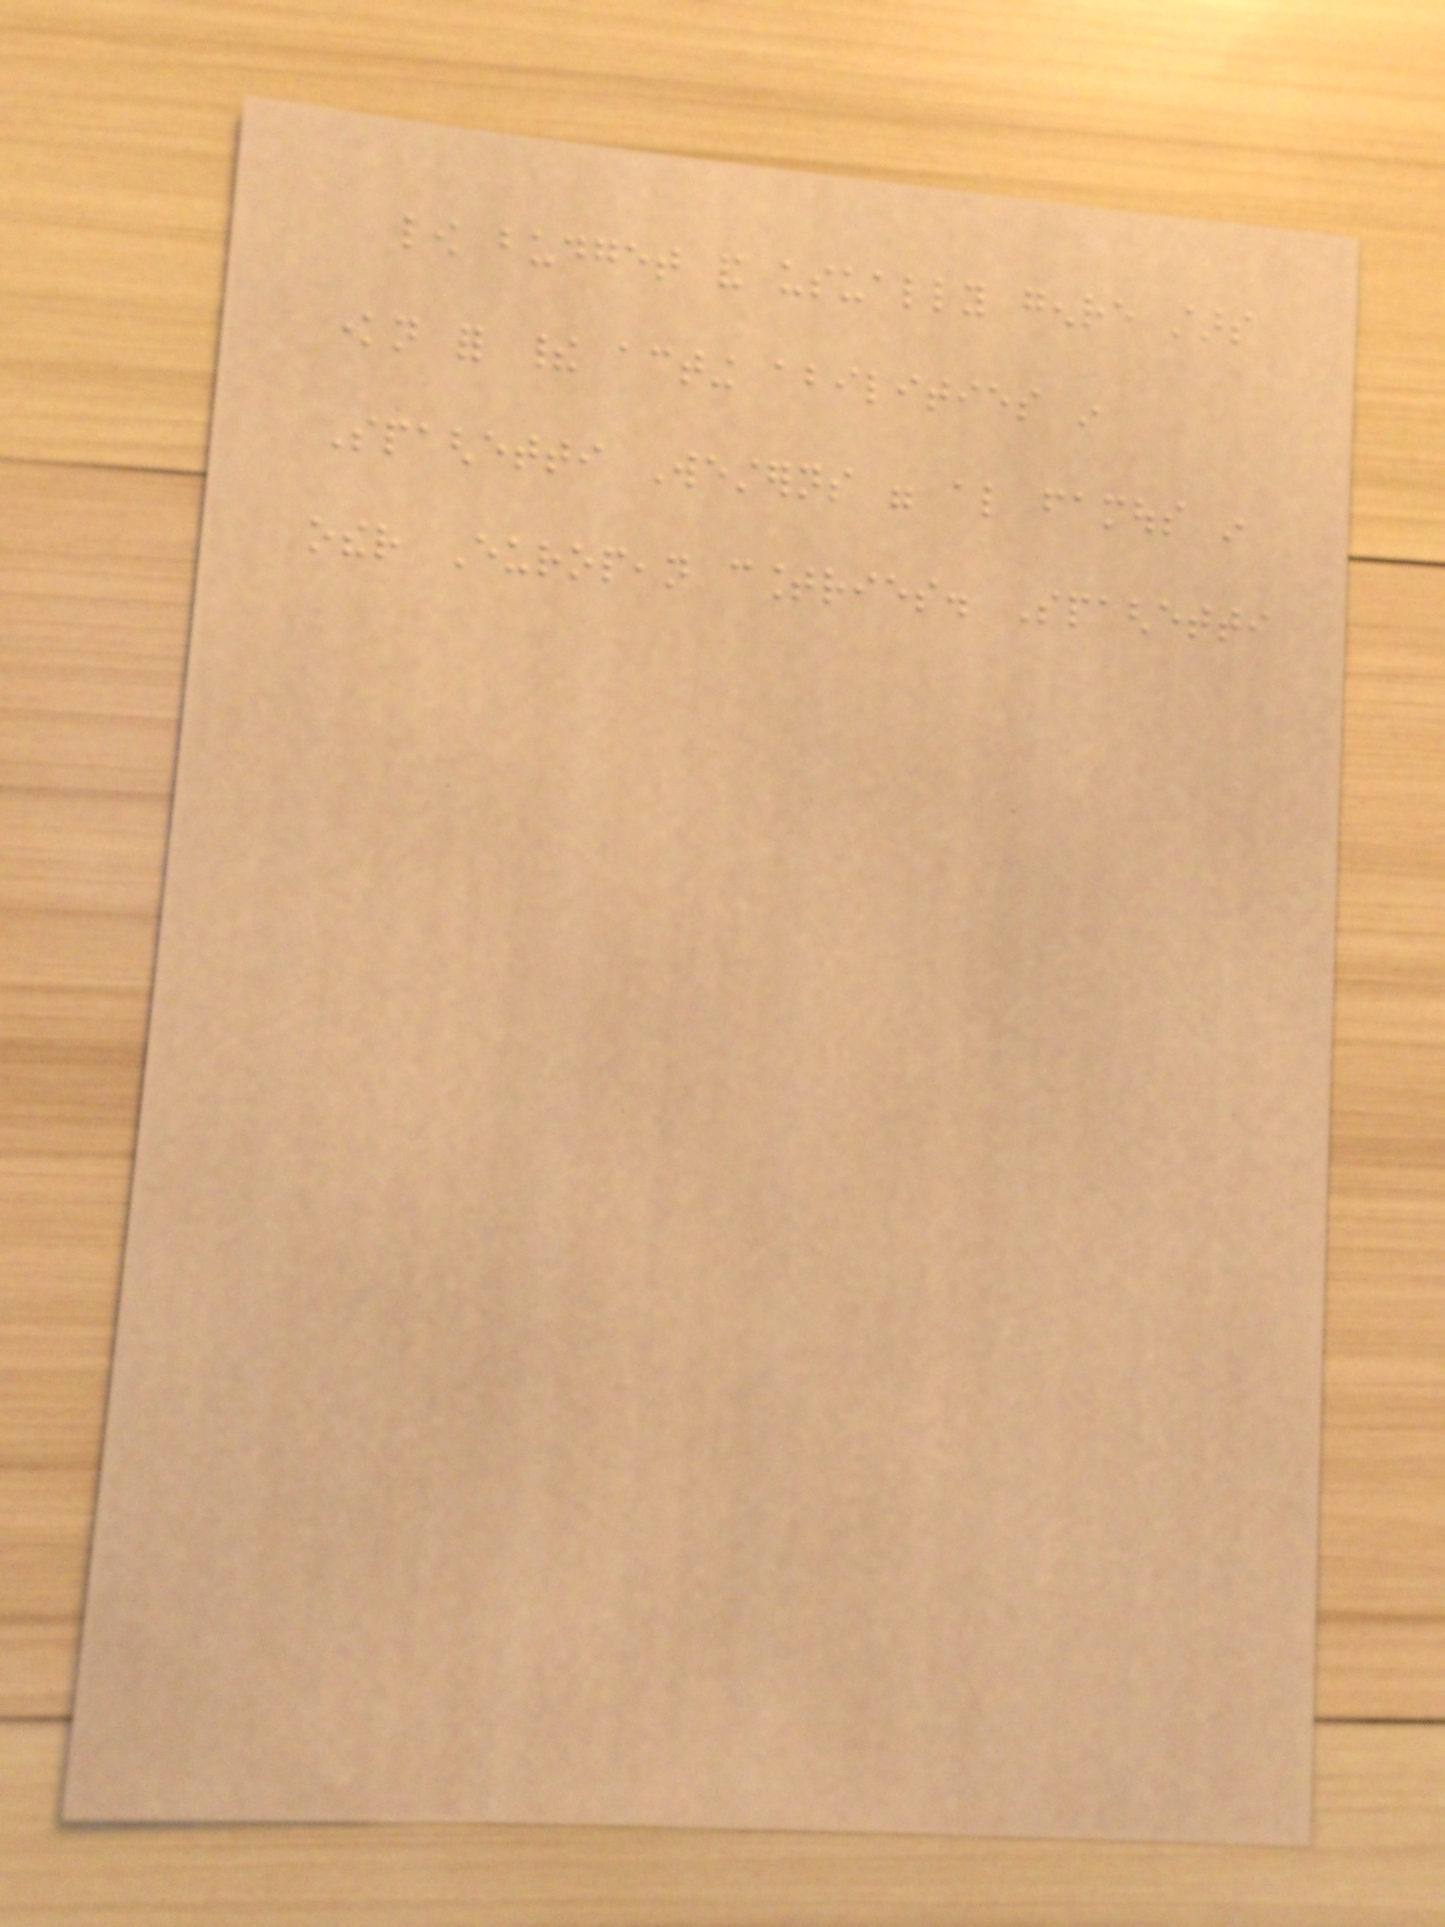low budget and usually genre stars
known for their acting abilities in
Spaghetti Westerns were also famous in
other European countries. Spaghetti
